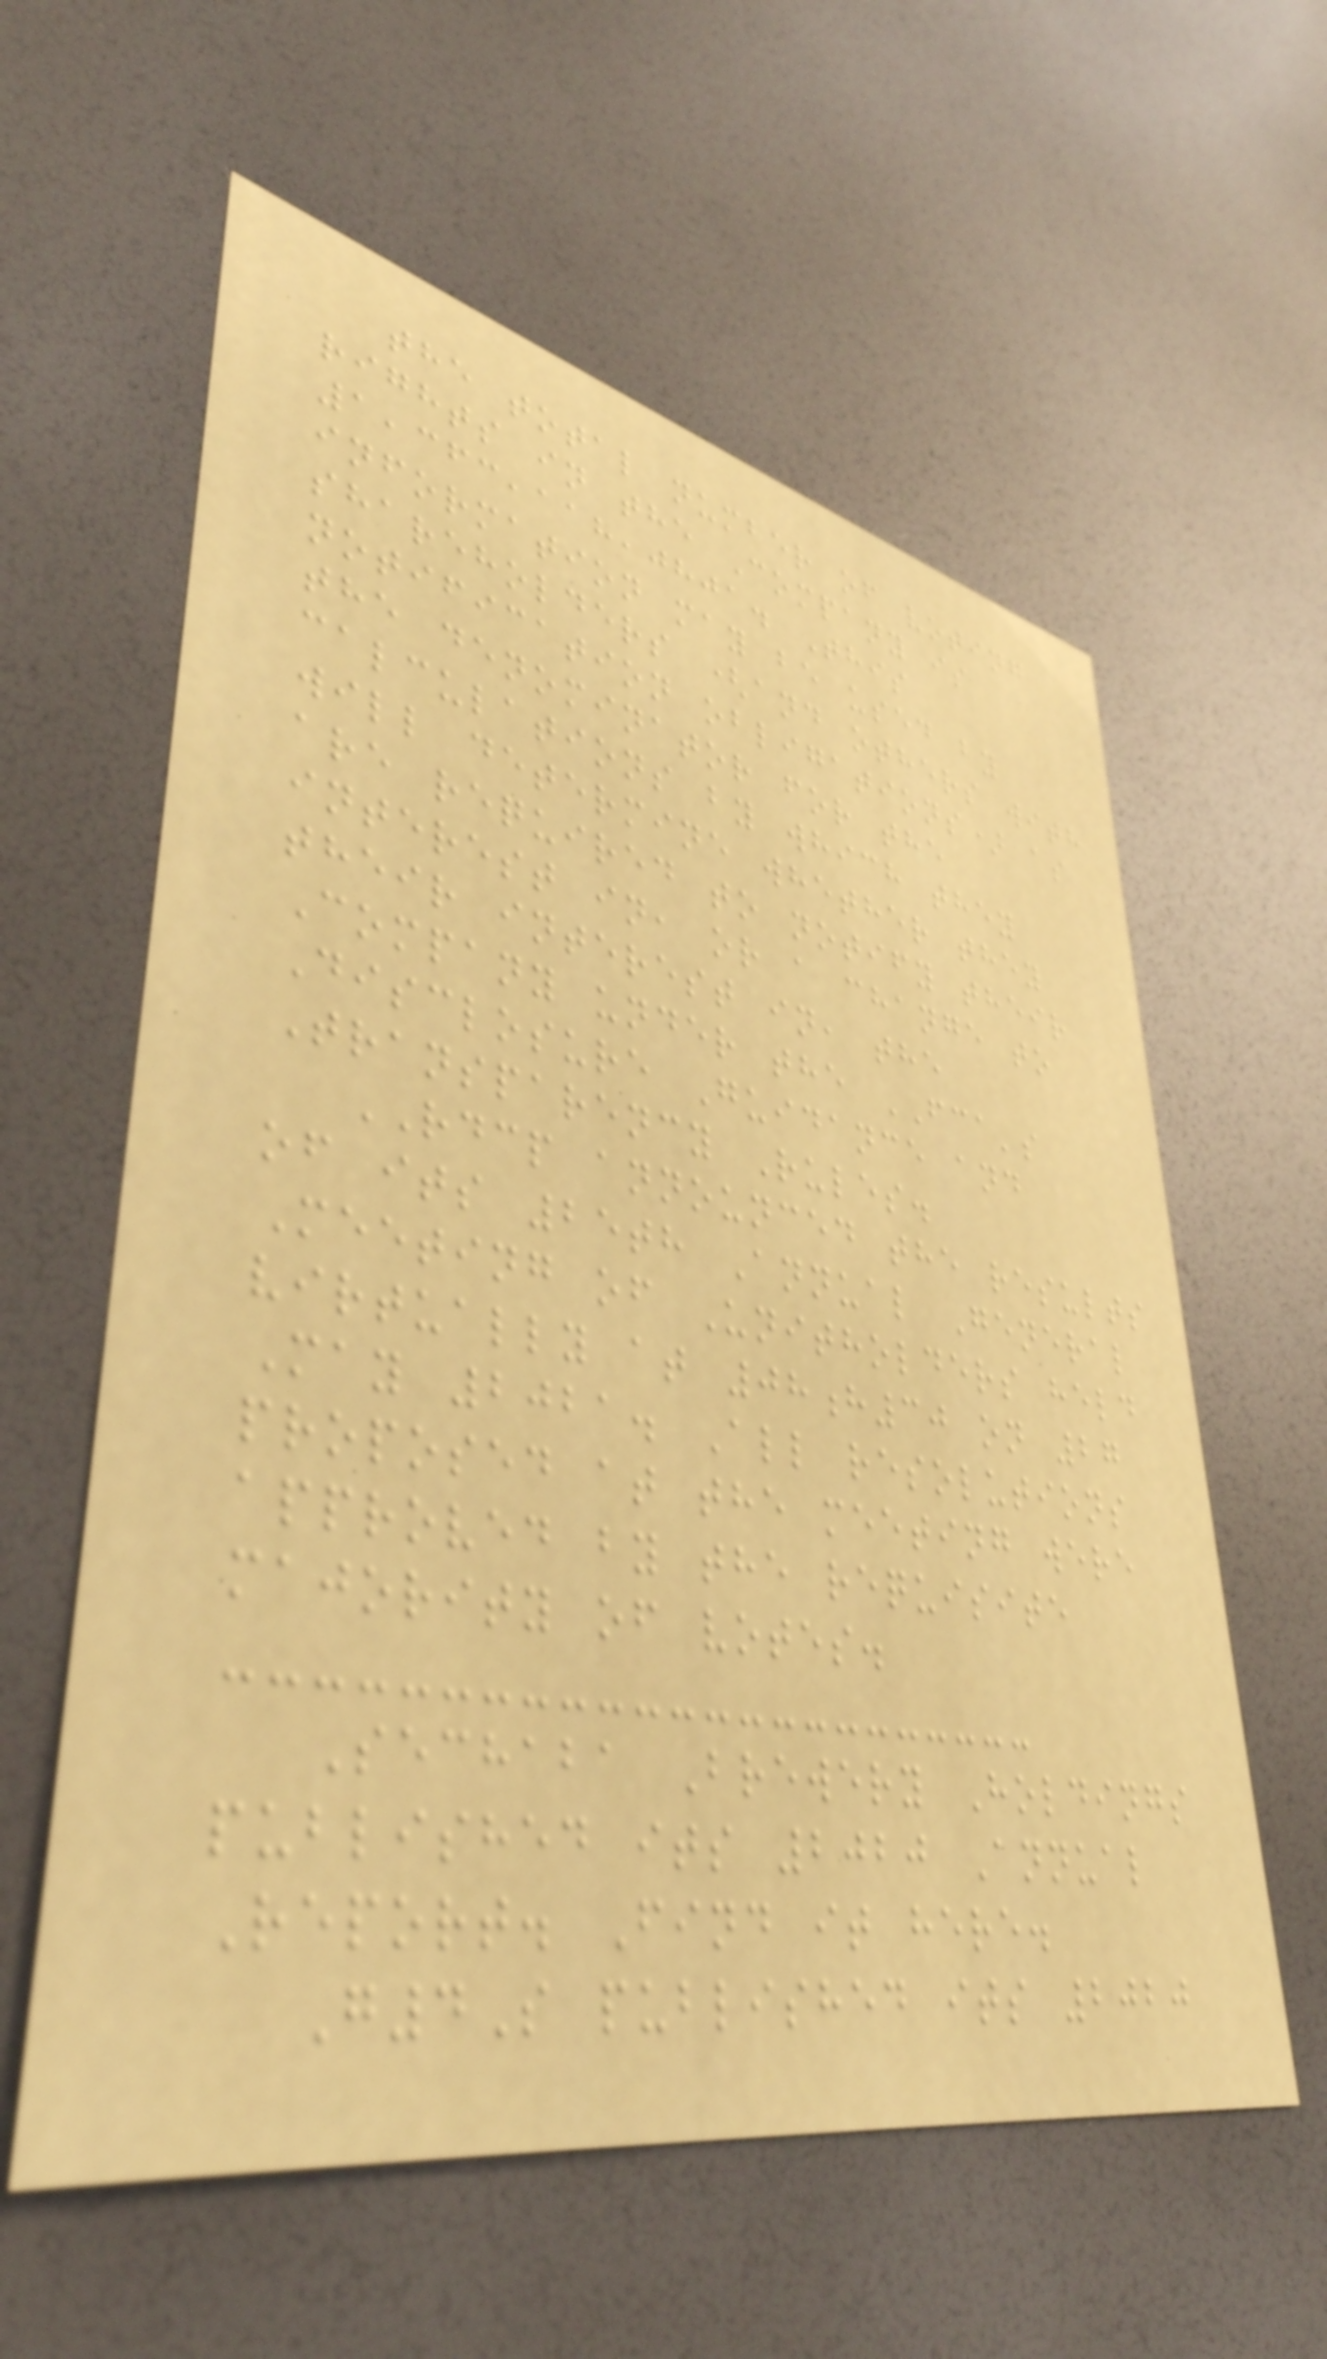the total number of voting
rights in the Company is
1,363,118,0801. This
information may be used by
shareholders (and others with
notification obligations) as
the denominator for the
calculations by which they
will determine whether they
are required to notify their
interest in, or a change to
their interest in, the
Company under the FCA's
Disclosure Guidance and
Transparency Rules.
RDCP announced the results
of its 25th Annual General
Meeting of Unitholders held
virtually at 08h30 on 27
May 2021. All resolutions
proposed at the meeting were
approved by the requisite
majority of votes.
Sechaba Brewery Holdings
published its 2020 Annual
Report. Find it here.
G4S published its 2020
